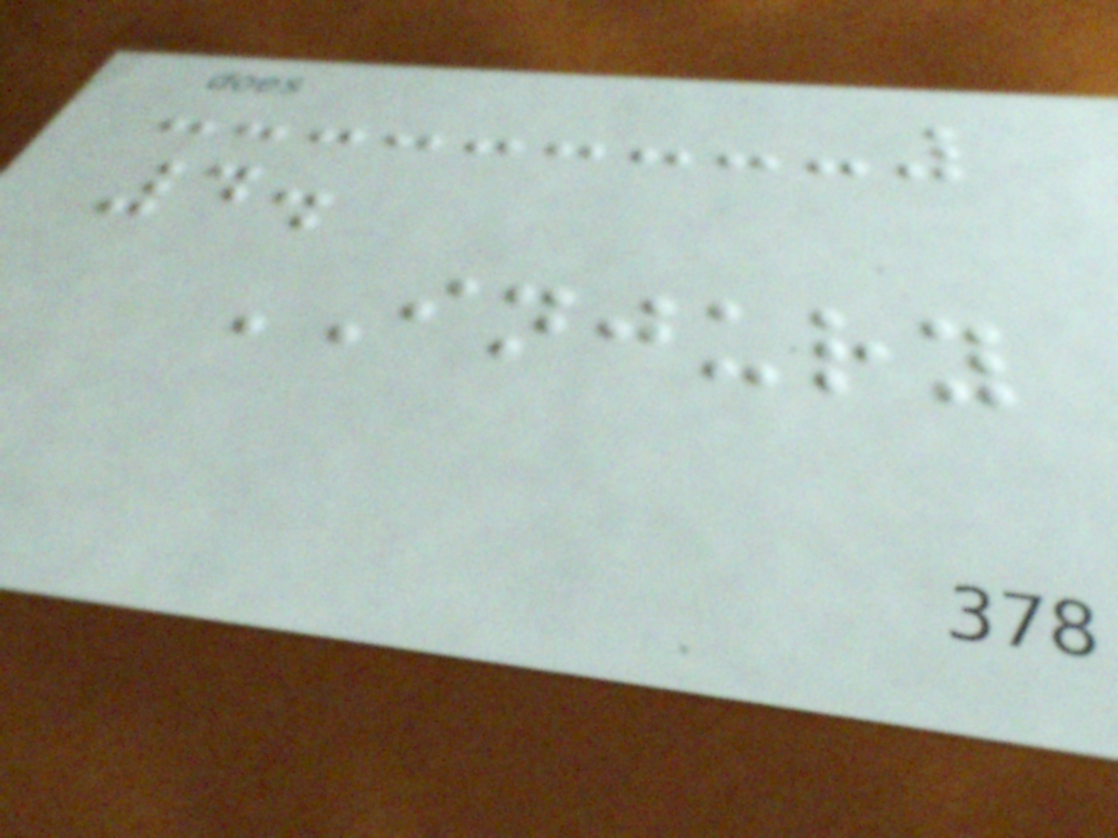4.
INJURY
